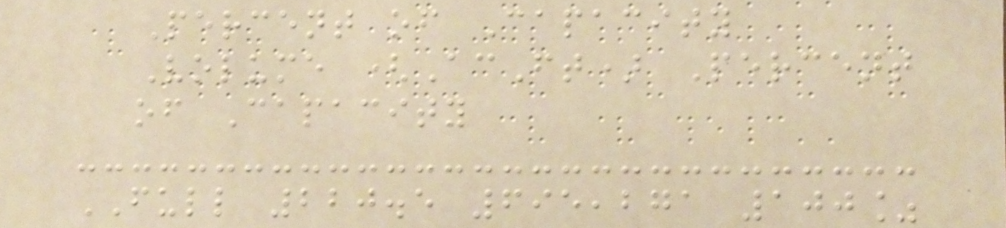Percent of Capacity
Volume (AcFt) Percent
of Capacity
FULL 220.5 695,271 100%
